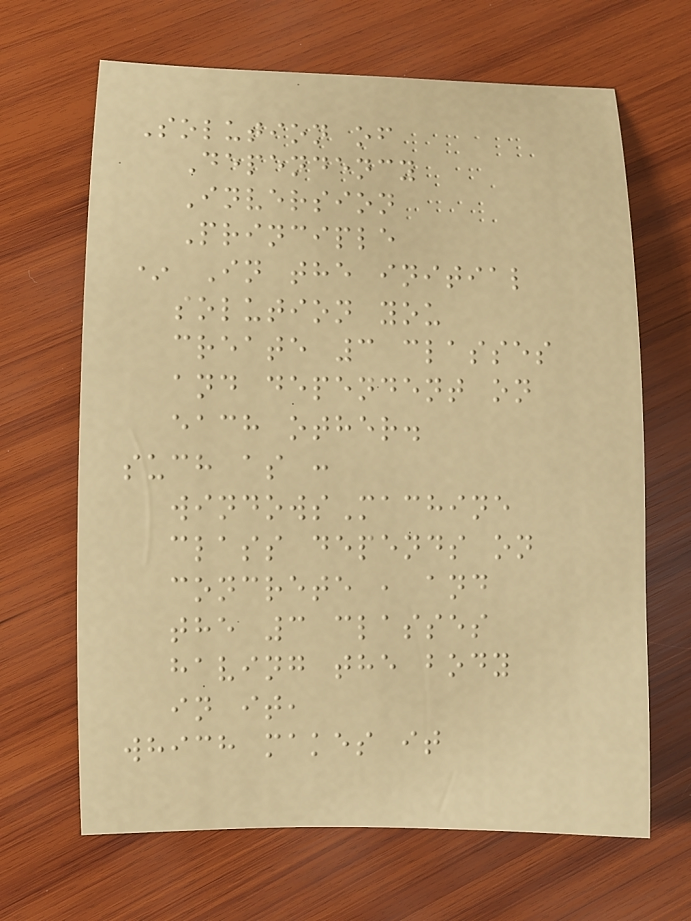Solution of
Dependency
Inversion
Principle
* In the initial
solution you
create 3 classes
and dependent on
each other.
such as :
windowsMachine
class depends on
concrete , and
the 3 classes
having the body
in it,
which makes it
